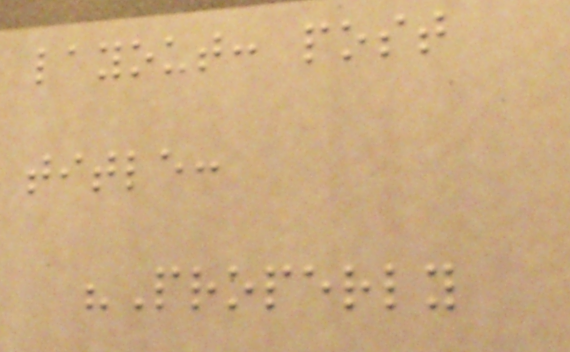layout: post
title:
"Properly
